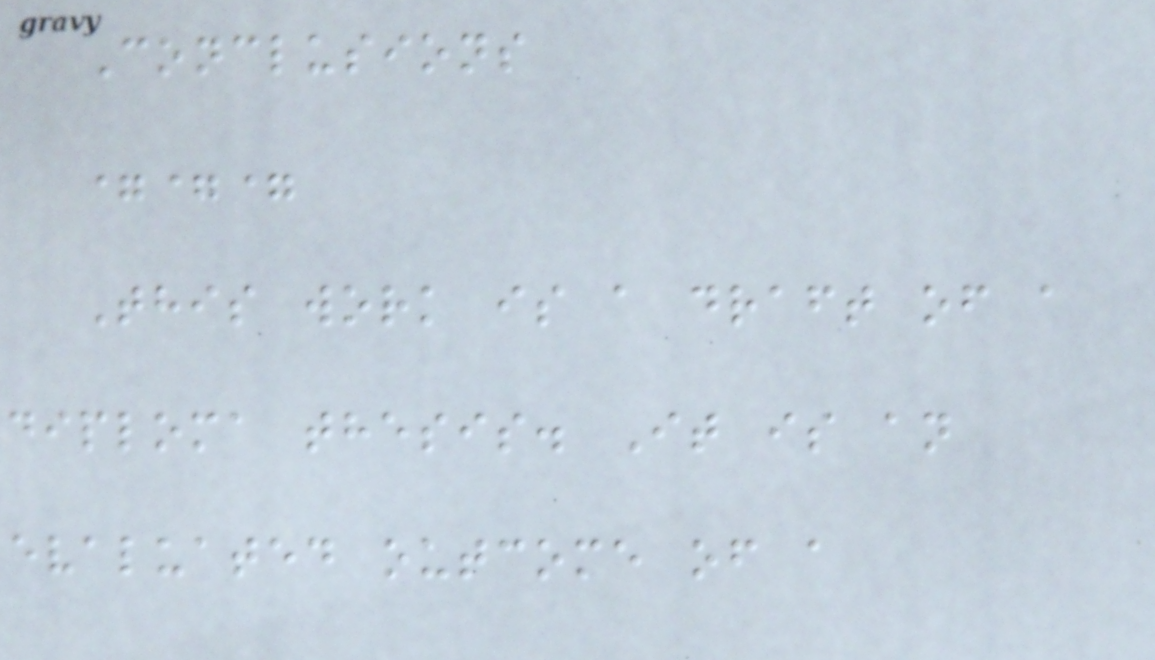Conclusions
===
This work is a draft of a
diploma thesis. It is an
evaluated outcome of a
